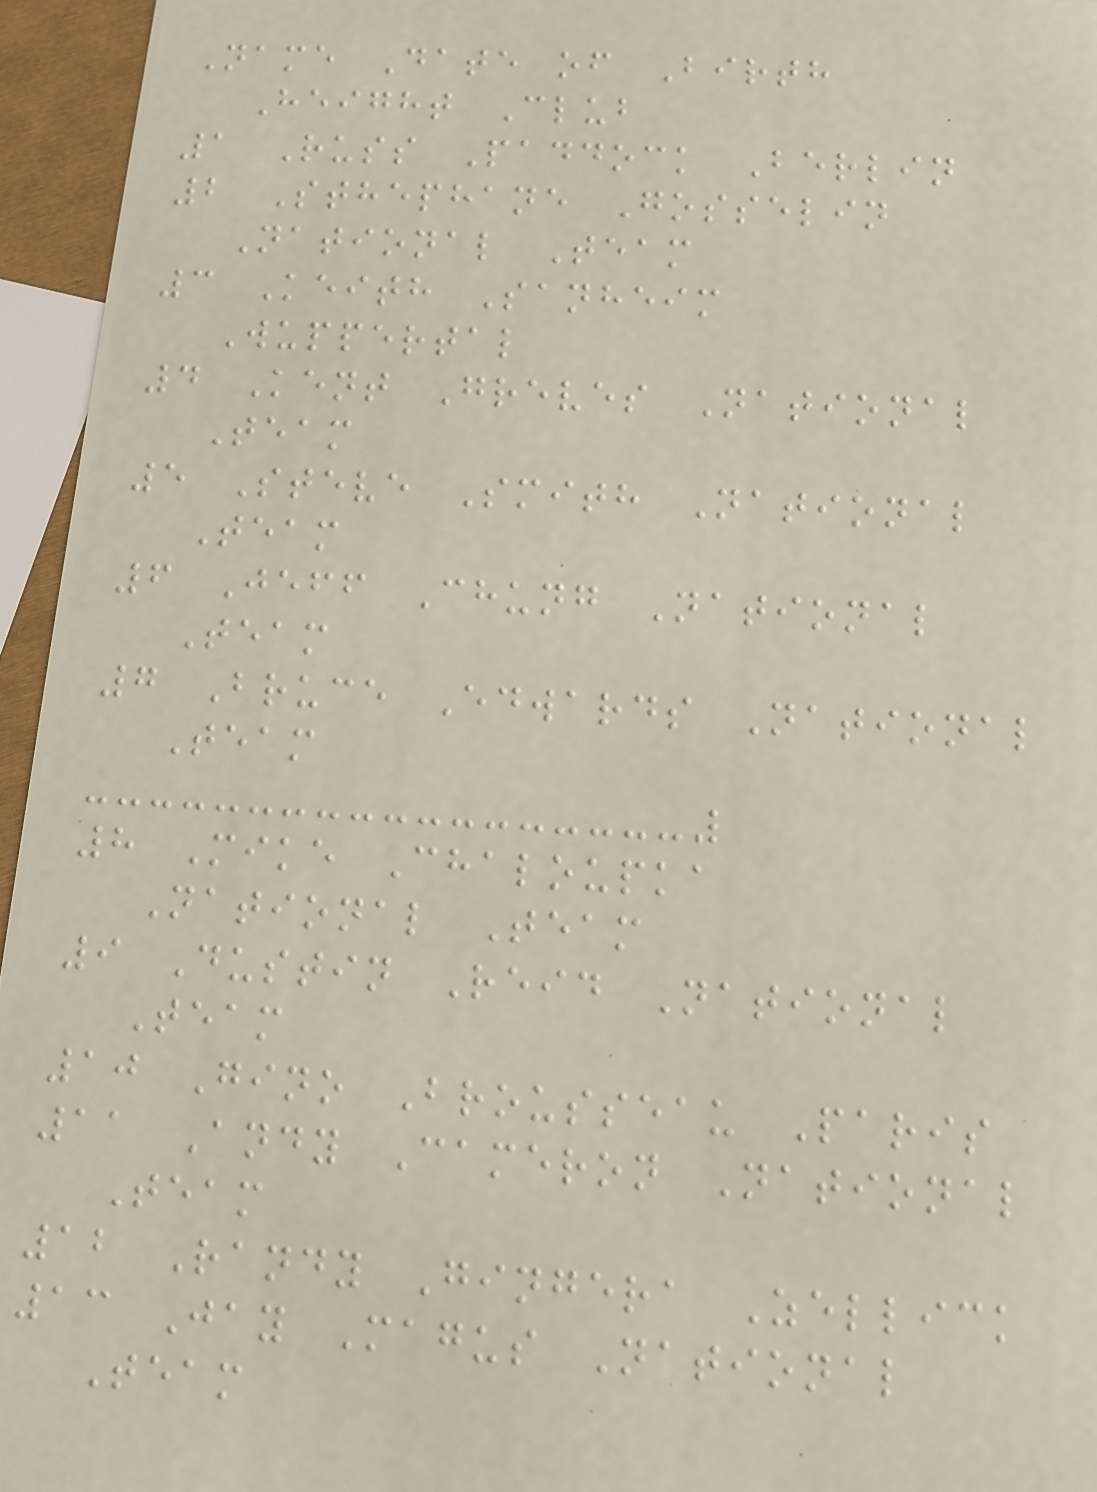Name Date of Birth
Height Club
1 Russ Paddock Berlin
2 Sthephane Gosselin
National Team
3 Keith Sanheim
Wuppertal
4 Kent Greves National
Team
5 Steve Smith National
Team
6 Jeff Chung National
Team
7 Bruce Edwards National
Team
8 Mike Chaloupka
National Team
9 Dustin Reid National
Team
10 Gino Brousseau Paris
11 Andy Cameron National
Team
12 Randy Gingera Zellick
13 Jay Magus National
Team
